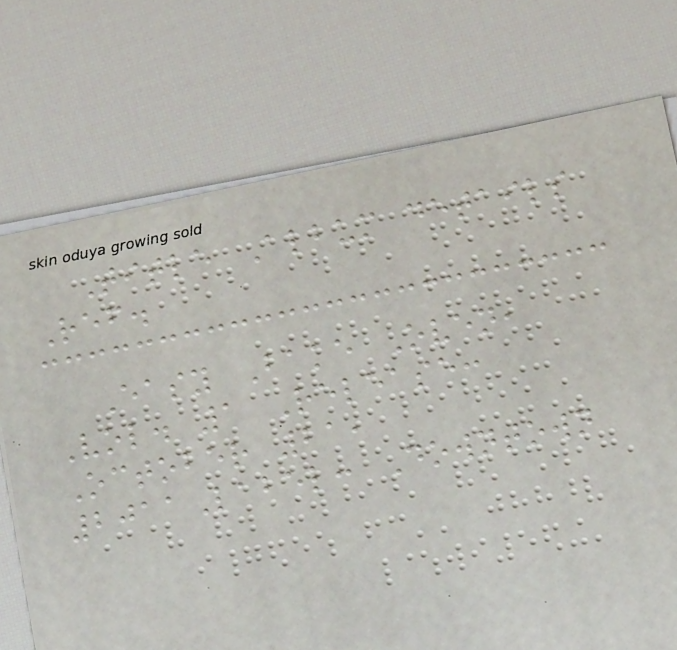Title Album details
Ref.
Easy Bake Oven,
Vol. 1 Release:
October 21,
2011Label: Downtown
